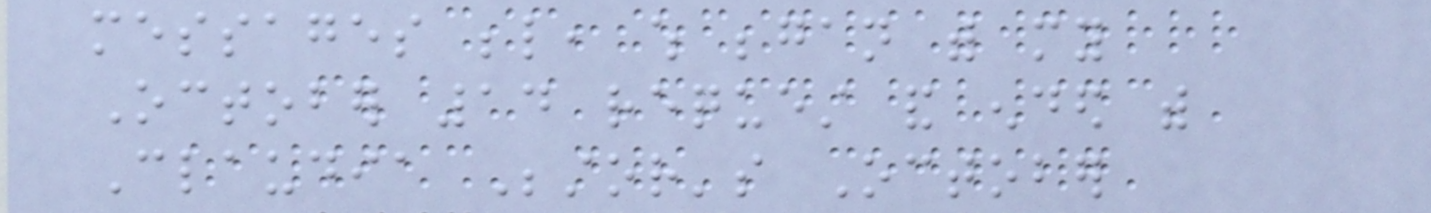messages below, which began with my
October 14 request and ended with
Claudia Bestor's October
